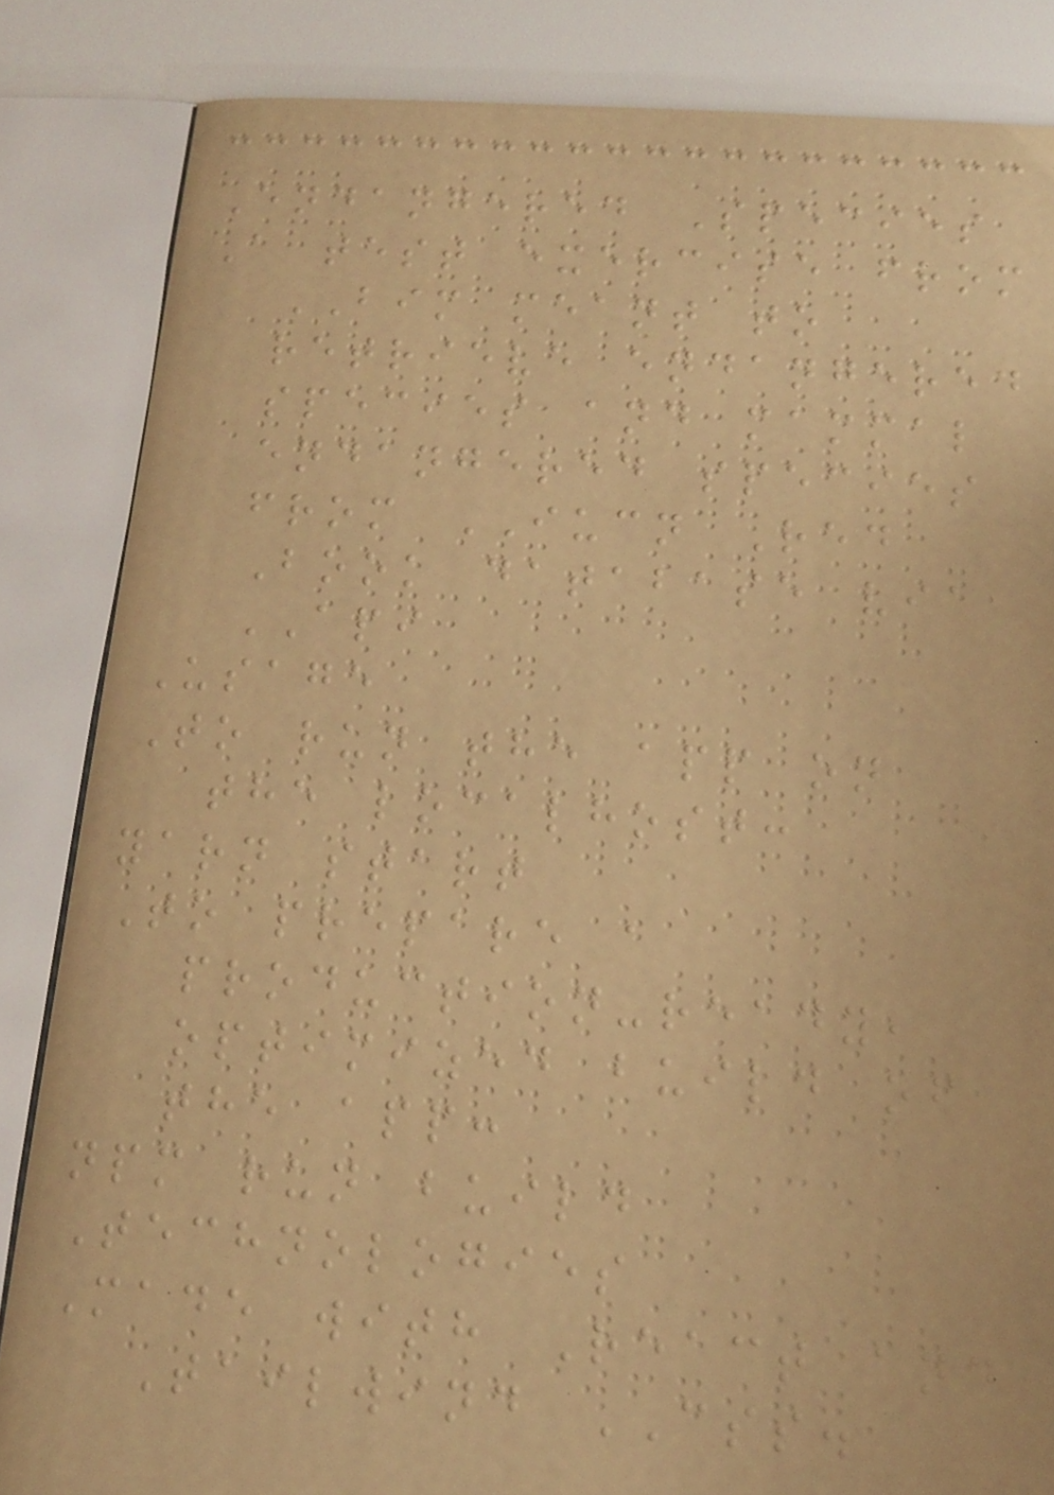Endangered Species
A test exercise from
BIM meant to
retrieve endangered
species and mammal
endangered species
from IUCN Red
Book database via
API
Usage
To run the app on
the localhost:
yarn start
To prepare a
production-ready,
optimized build of
the app:
npm run build
Technologies
Made with React and
Tailwind CSS.
